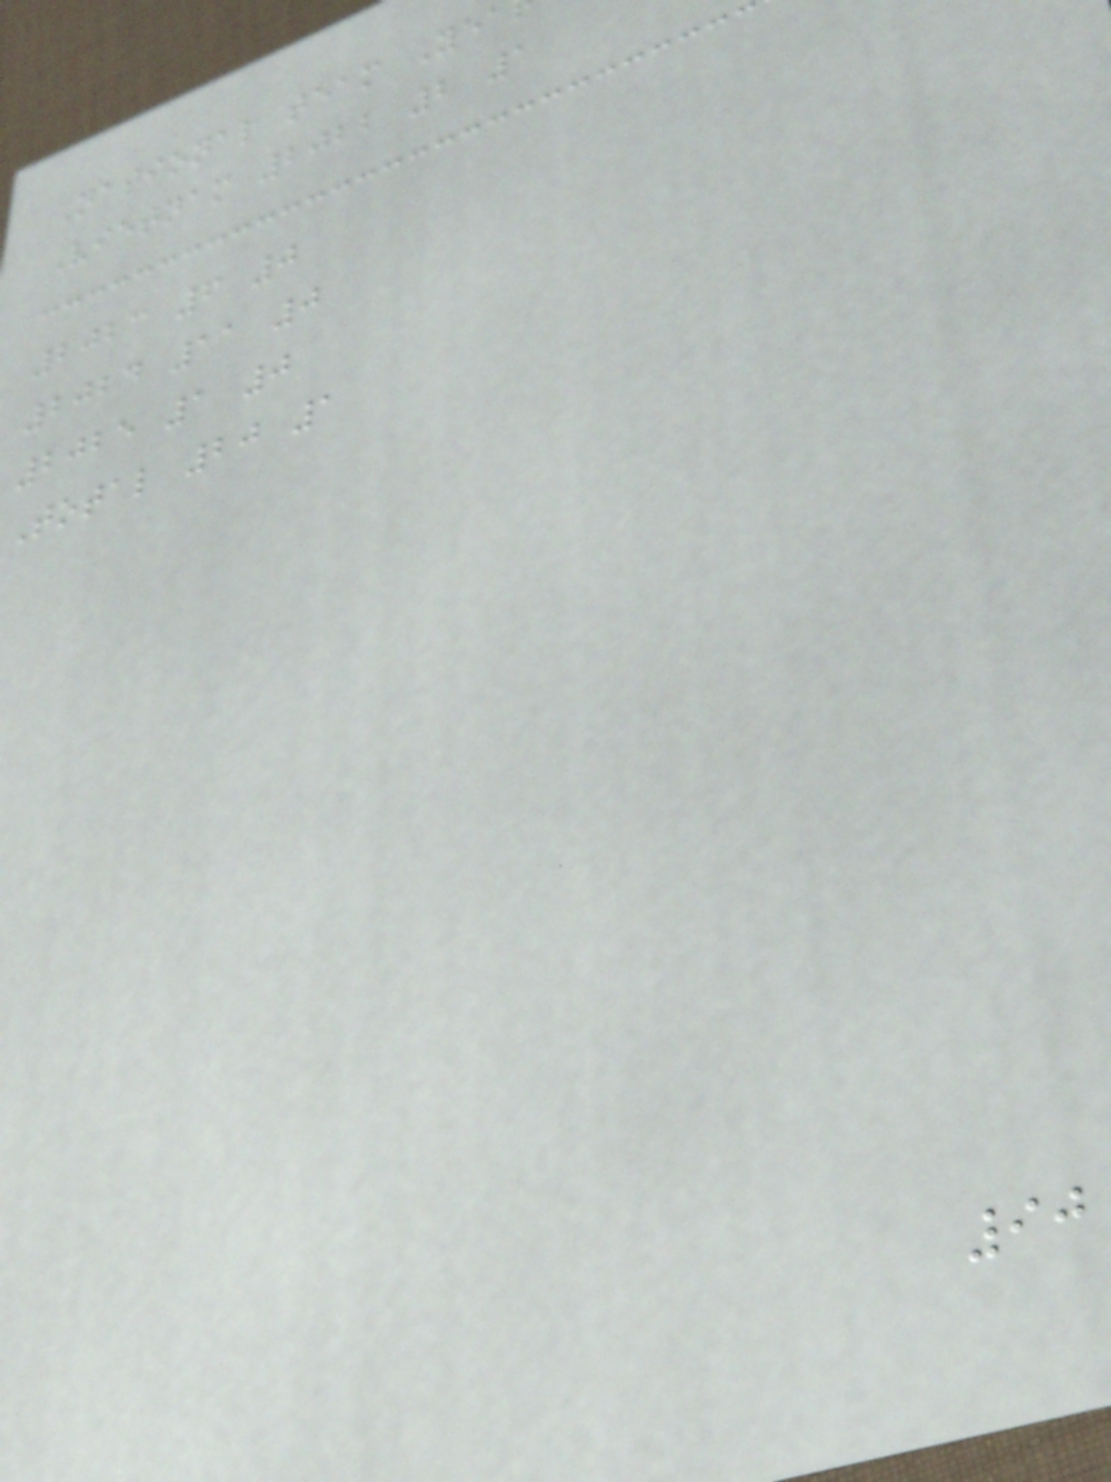National team Yea
Vietnam 2022 2 1
2023 6 0
2024 11 0
2025 1 0
Total 20 1
90
